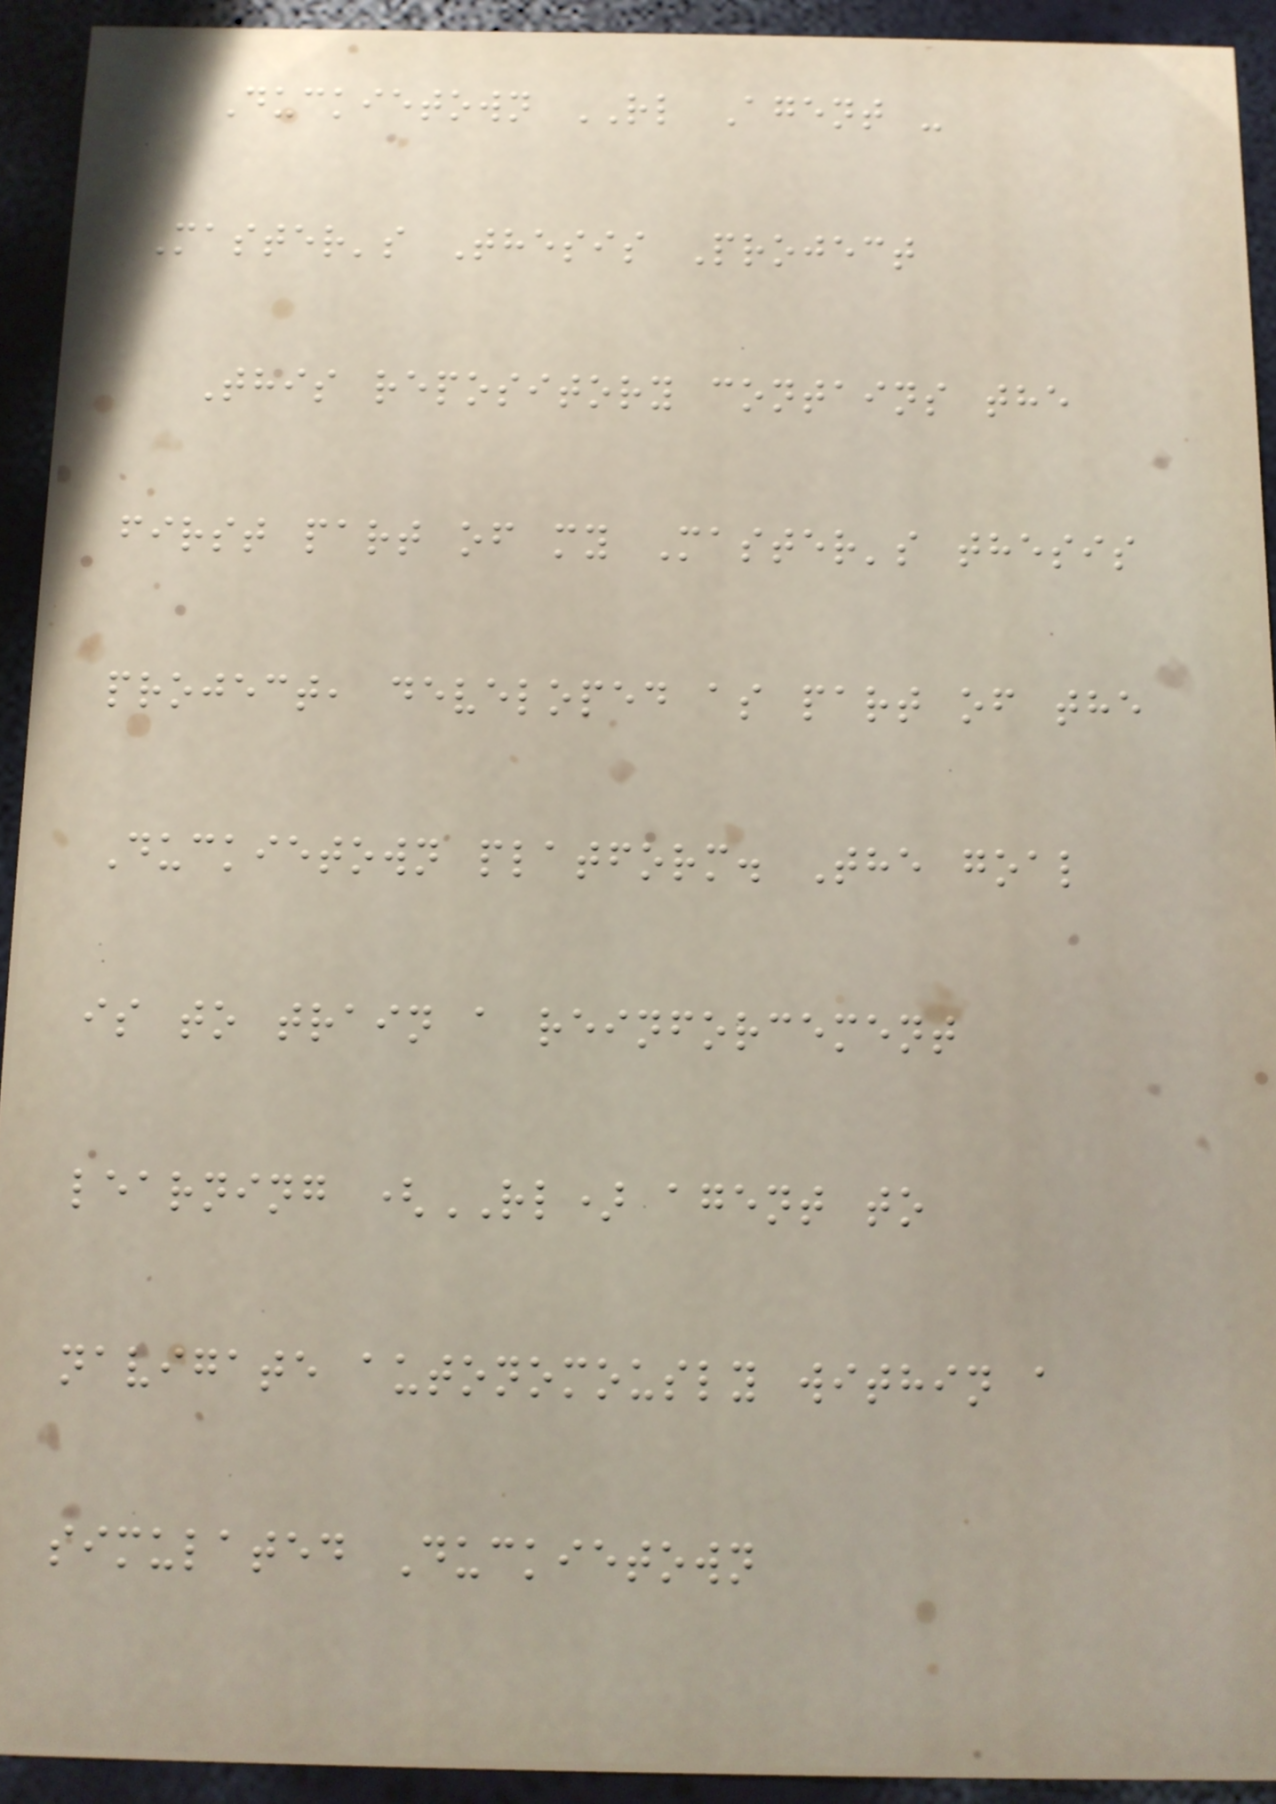Duckietown RL Agent -
Master's Thesis Project
This repository contains the
first part of my Master's thesis
project, developed as part of the
Duckietown platform. The goal
is to train a reinforcement
learning (RL) agent to
navigate autonomously within a
simulated Duckietown
